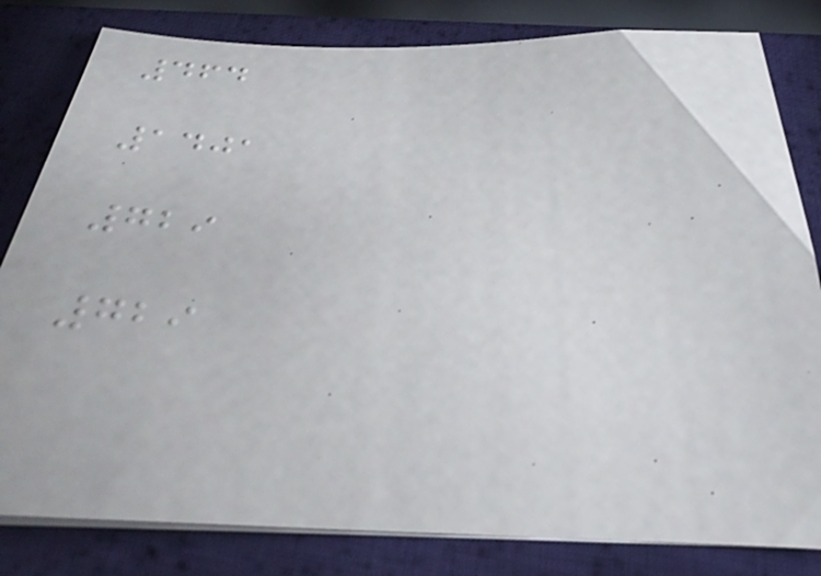464
1401
729
729
